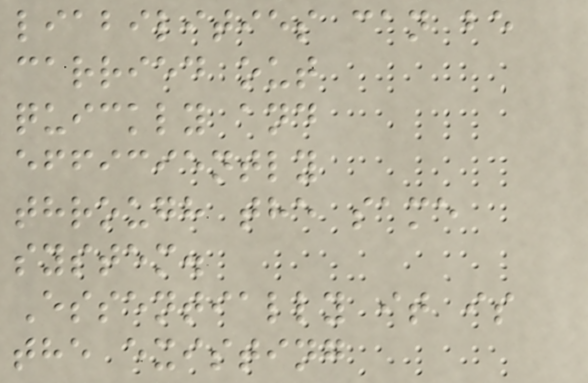liabilities can be
carried out
quickly and
efficiently
through the same
system.
Essentially it is
the existing
